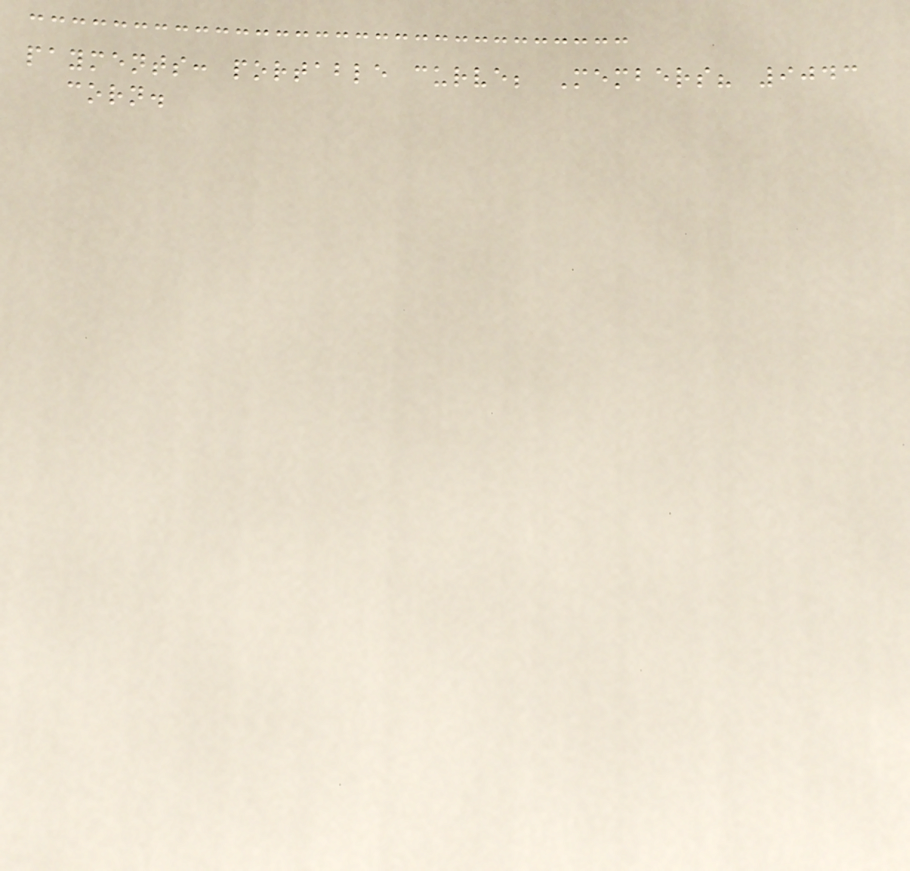payments: portable curve; Members? 9043
corn.
